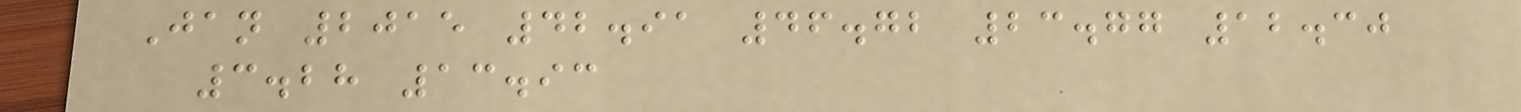Jan 2015 42.91 46.72 23.77 12.30
3.28 13.93
